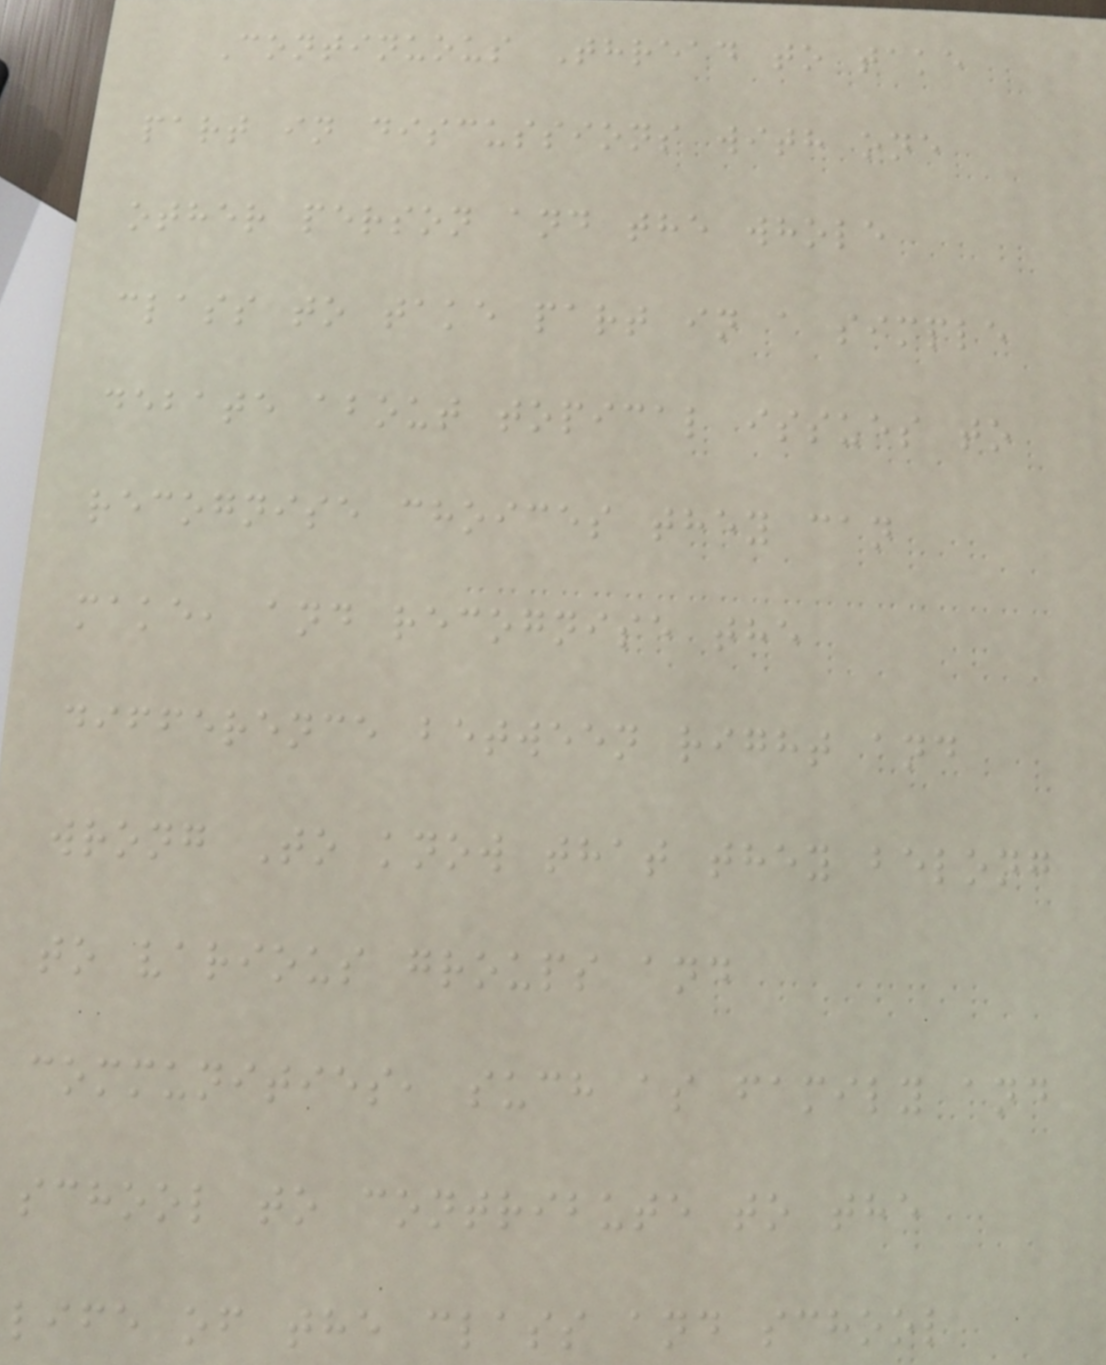Continuous Thread to take
part in discussions with one
other person and the whole
class to take part in a simple
debate about topical issues to
recognise choices they can
make, and recognise the
difference between right and
wrong To know that they belong
to various groups and
communities, such as family and
school to contribute to the
life of the class and school
